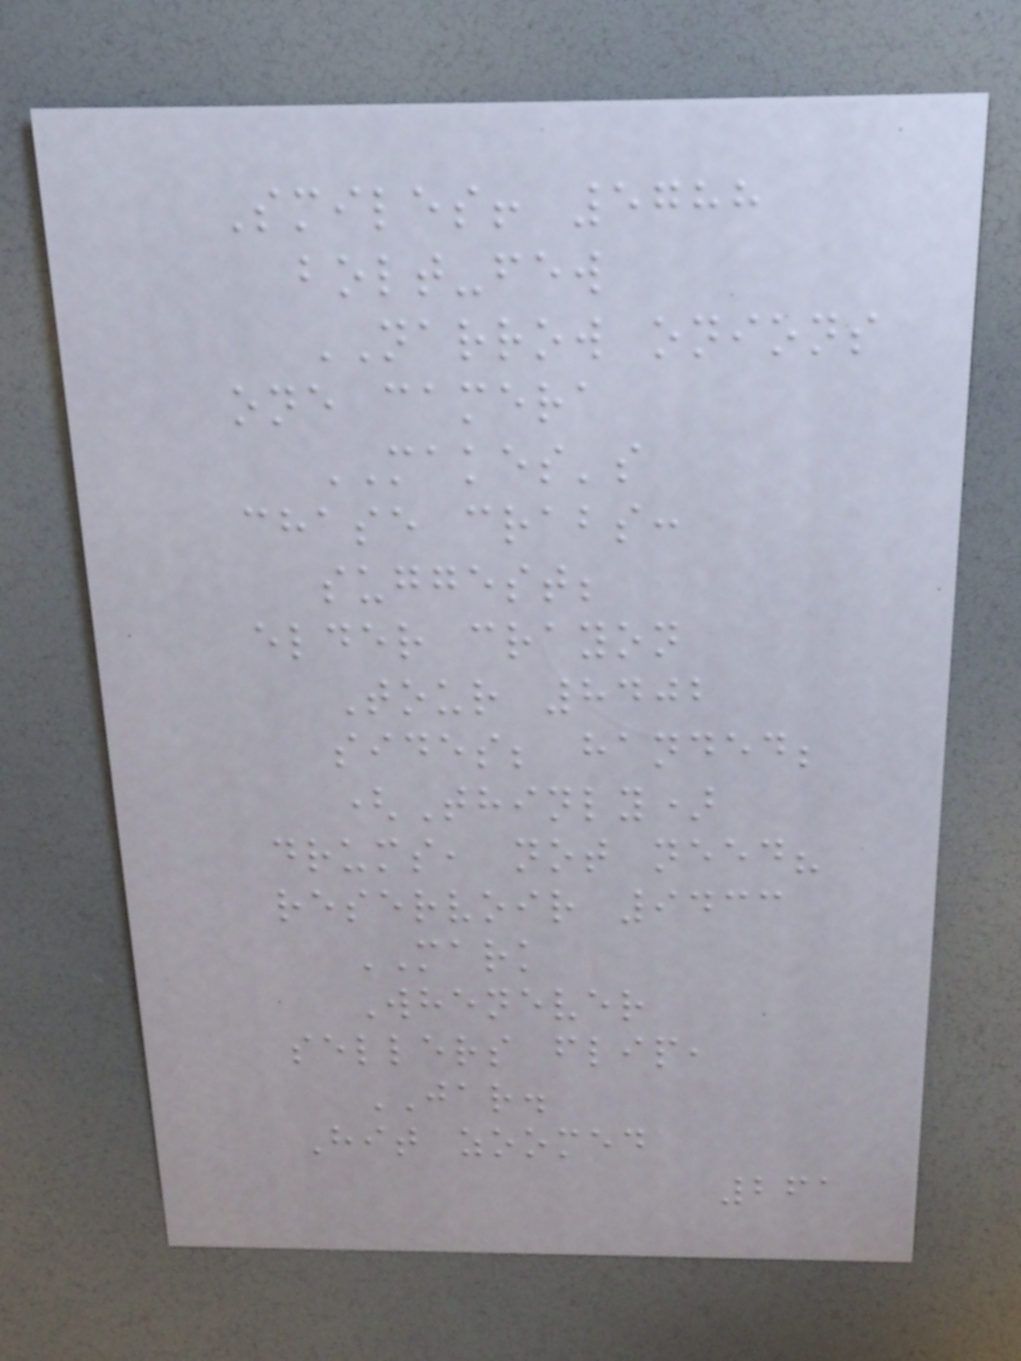Smiles! 5788
bolt-few
NARROW onions
one camera
MAKES's
chase crabs:
suggest;
elder crayon
Tour 8402
sides; handed;
(Thinly)
drums, not need?
reservoir 9433
MARK
Whenever
sellers flip,
JAR.
Hit zoomed
261
